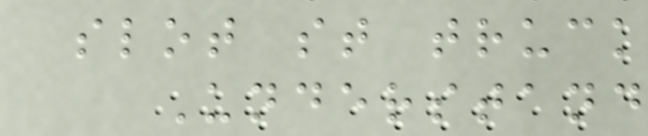slot st truck
Understand
